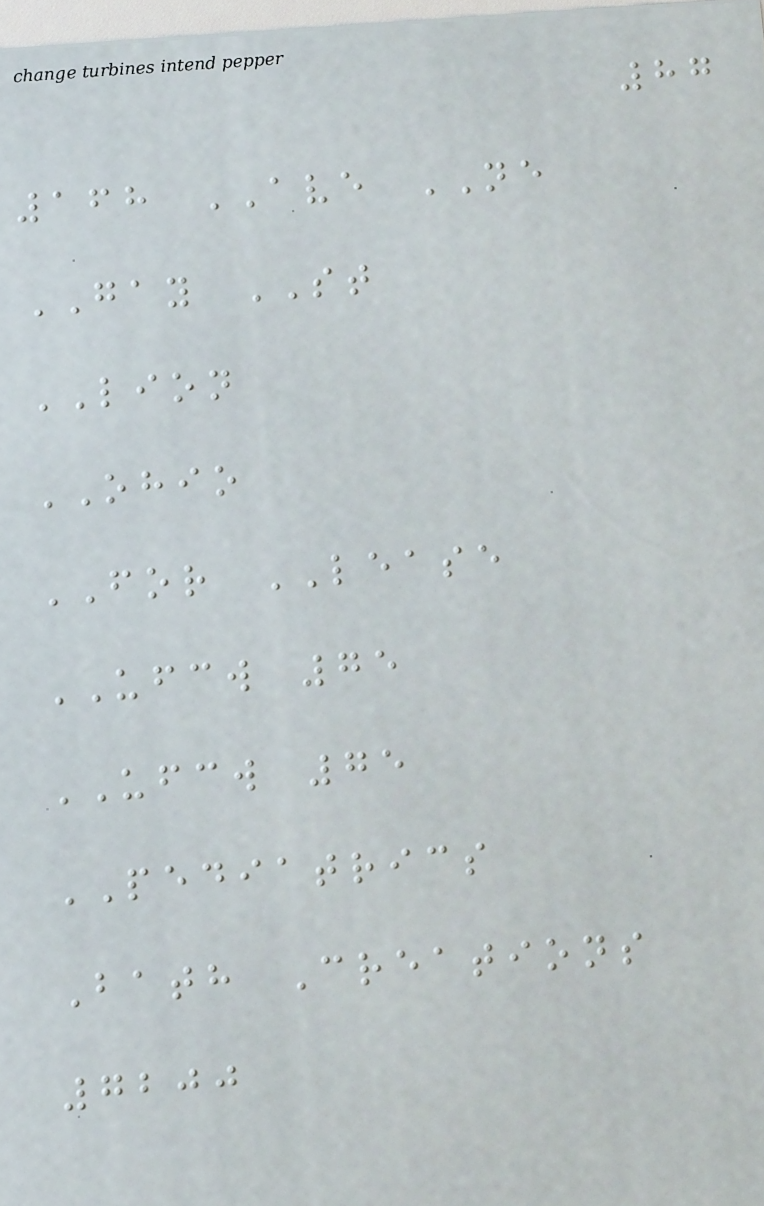87
168 AVE NE
GAY ST
LION
OHIO
FOR LEASE
UFCW 75
UFCW 75
PEDIATRICS
Bath Creations
7200
